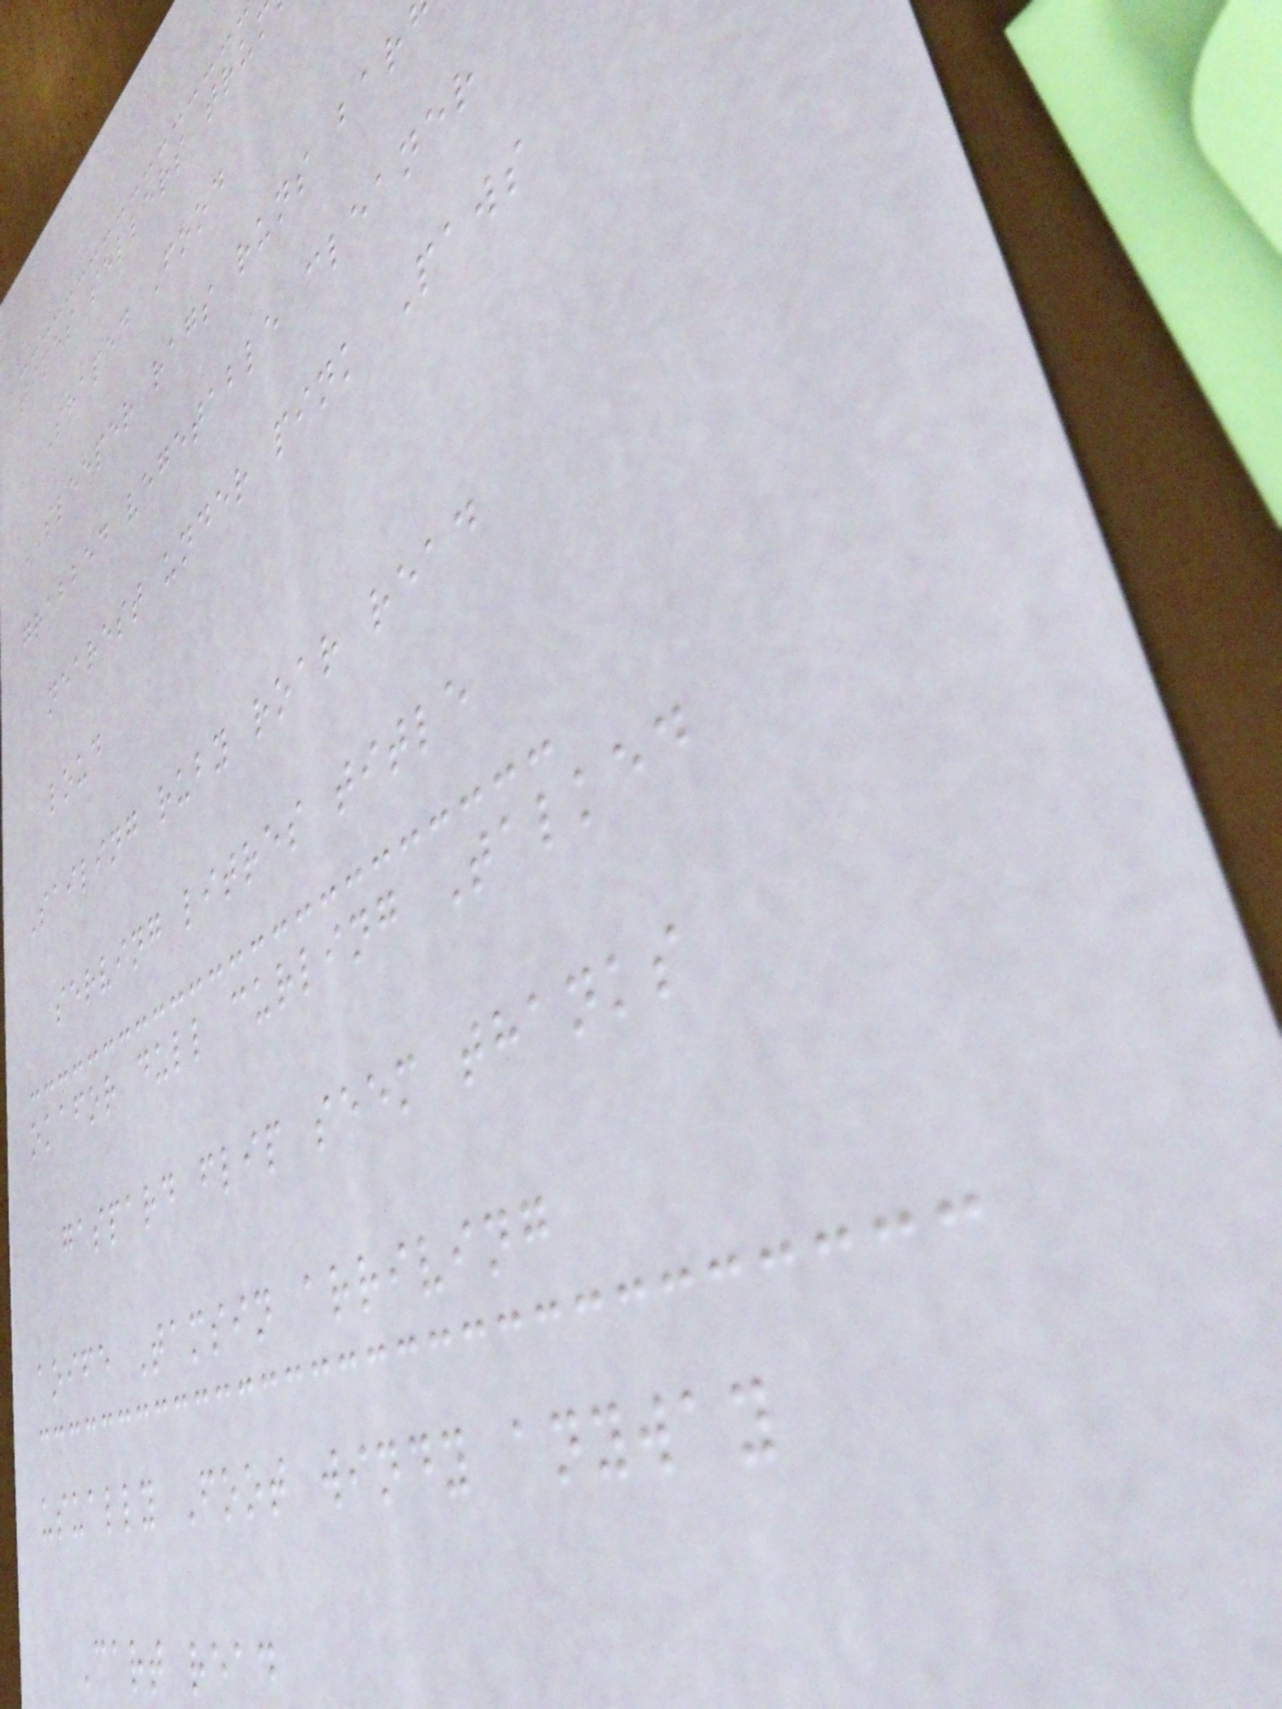times sellers tru
Shaped Food
SLEEPER rags runs bar
grabbed vegetable cleaner
nearest under pink Paws
loud
Sailing ruby roar read
serving litres title
okafor dull curling Talked
gaspard flip seem thanks
aoife Tamsin arriving
usually Foot windy anyway
Cart read
